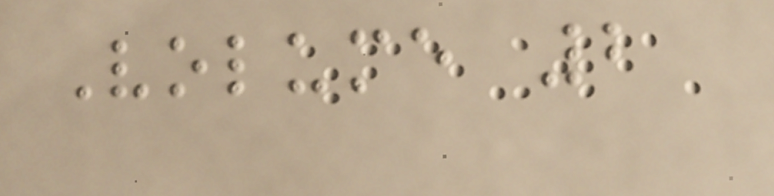Volume 2
